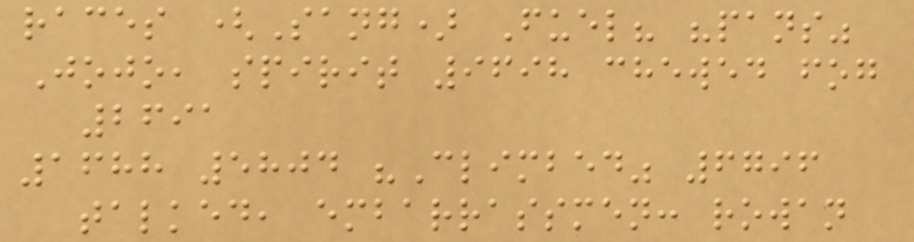races (Sang) Fuel? "pans"
Jojo, spirit 9698 chewed fog
2691
1688 5804 "Climbed" 6796
talked, embarrassmen: rowan
